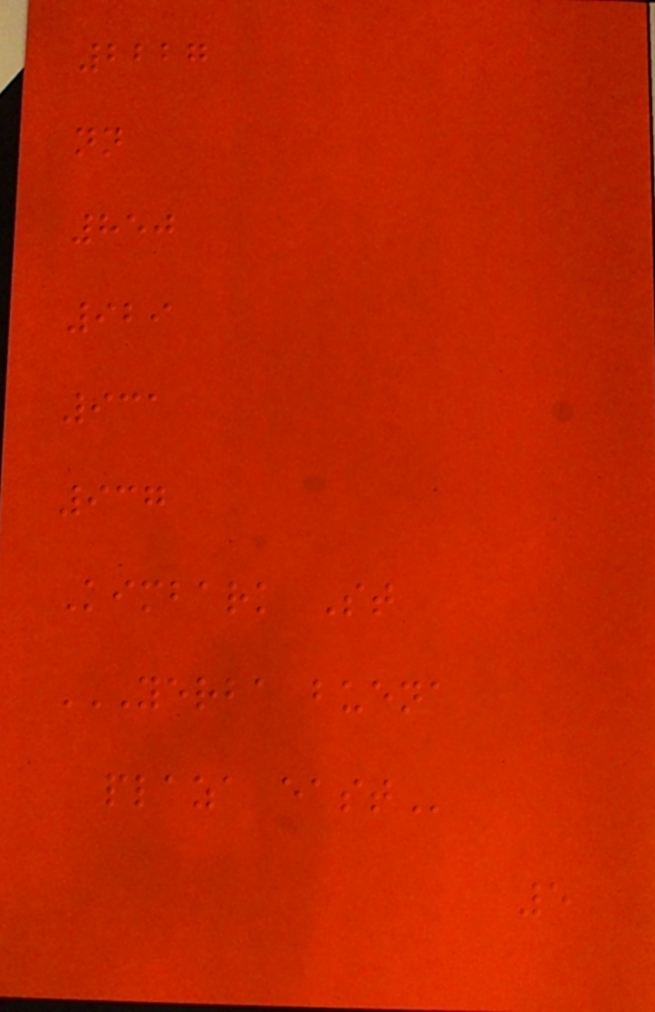2227
nn
850
929
931
937
Kimbark St
YERBA BUENA
PLAZA EAST
5
